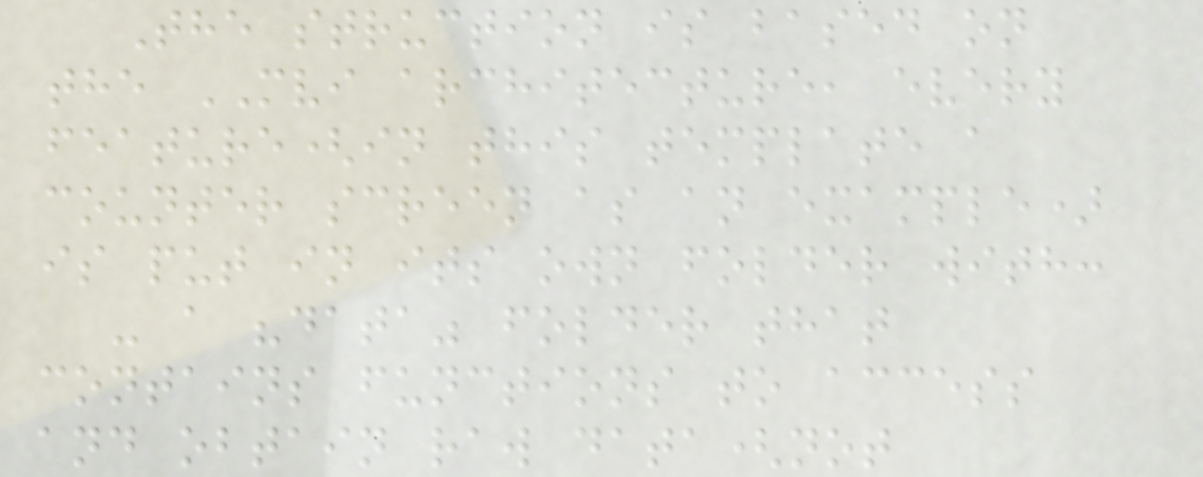The struction is based on
the MVI architecture, every
feature(in this template a
counter screen as an example)
is put in its own folder with:
- a "data" folder that
contains functions to access
and obtain raw data(not
